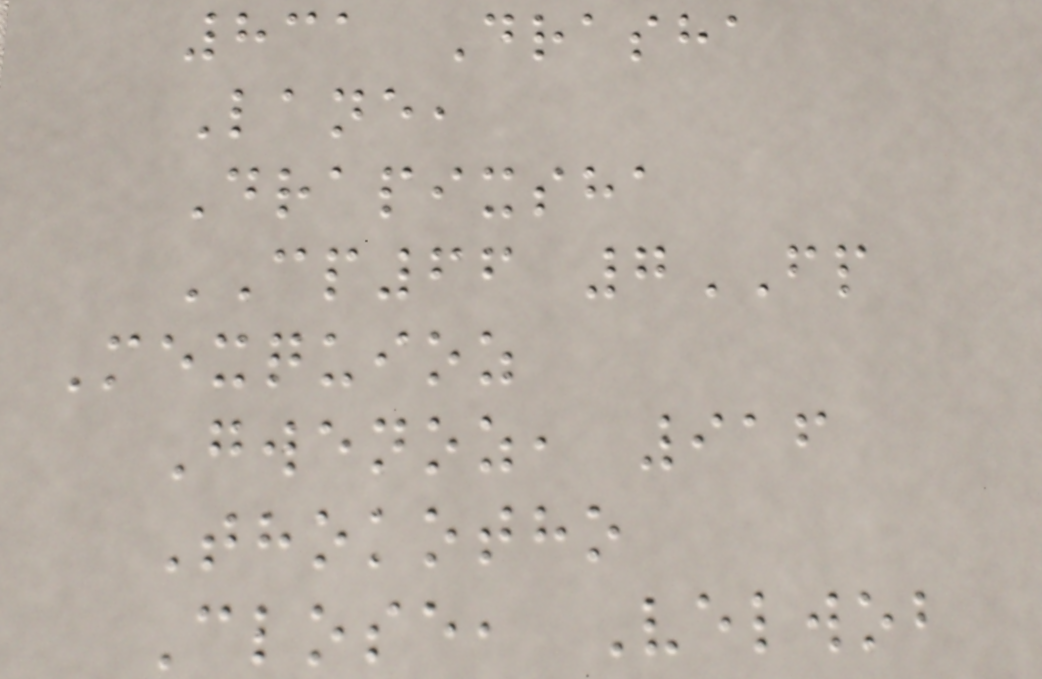831 Drasha
Lane,
Drapixsha
CP66 7FP
Mexquioz
Gwenoz, 916
Thokotho
Close, Velwob
